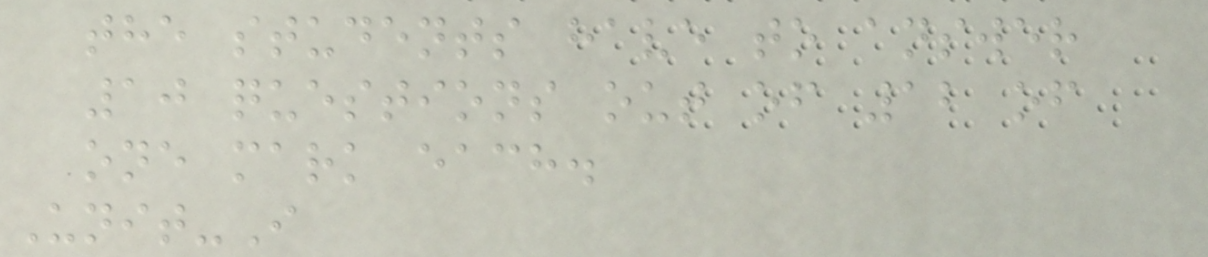the students have to answer
10 questions out of 12 of
one mark each.
Unit-I
